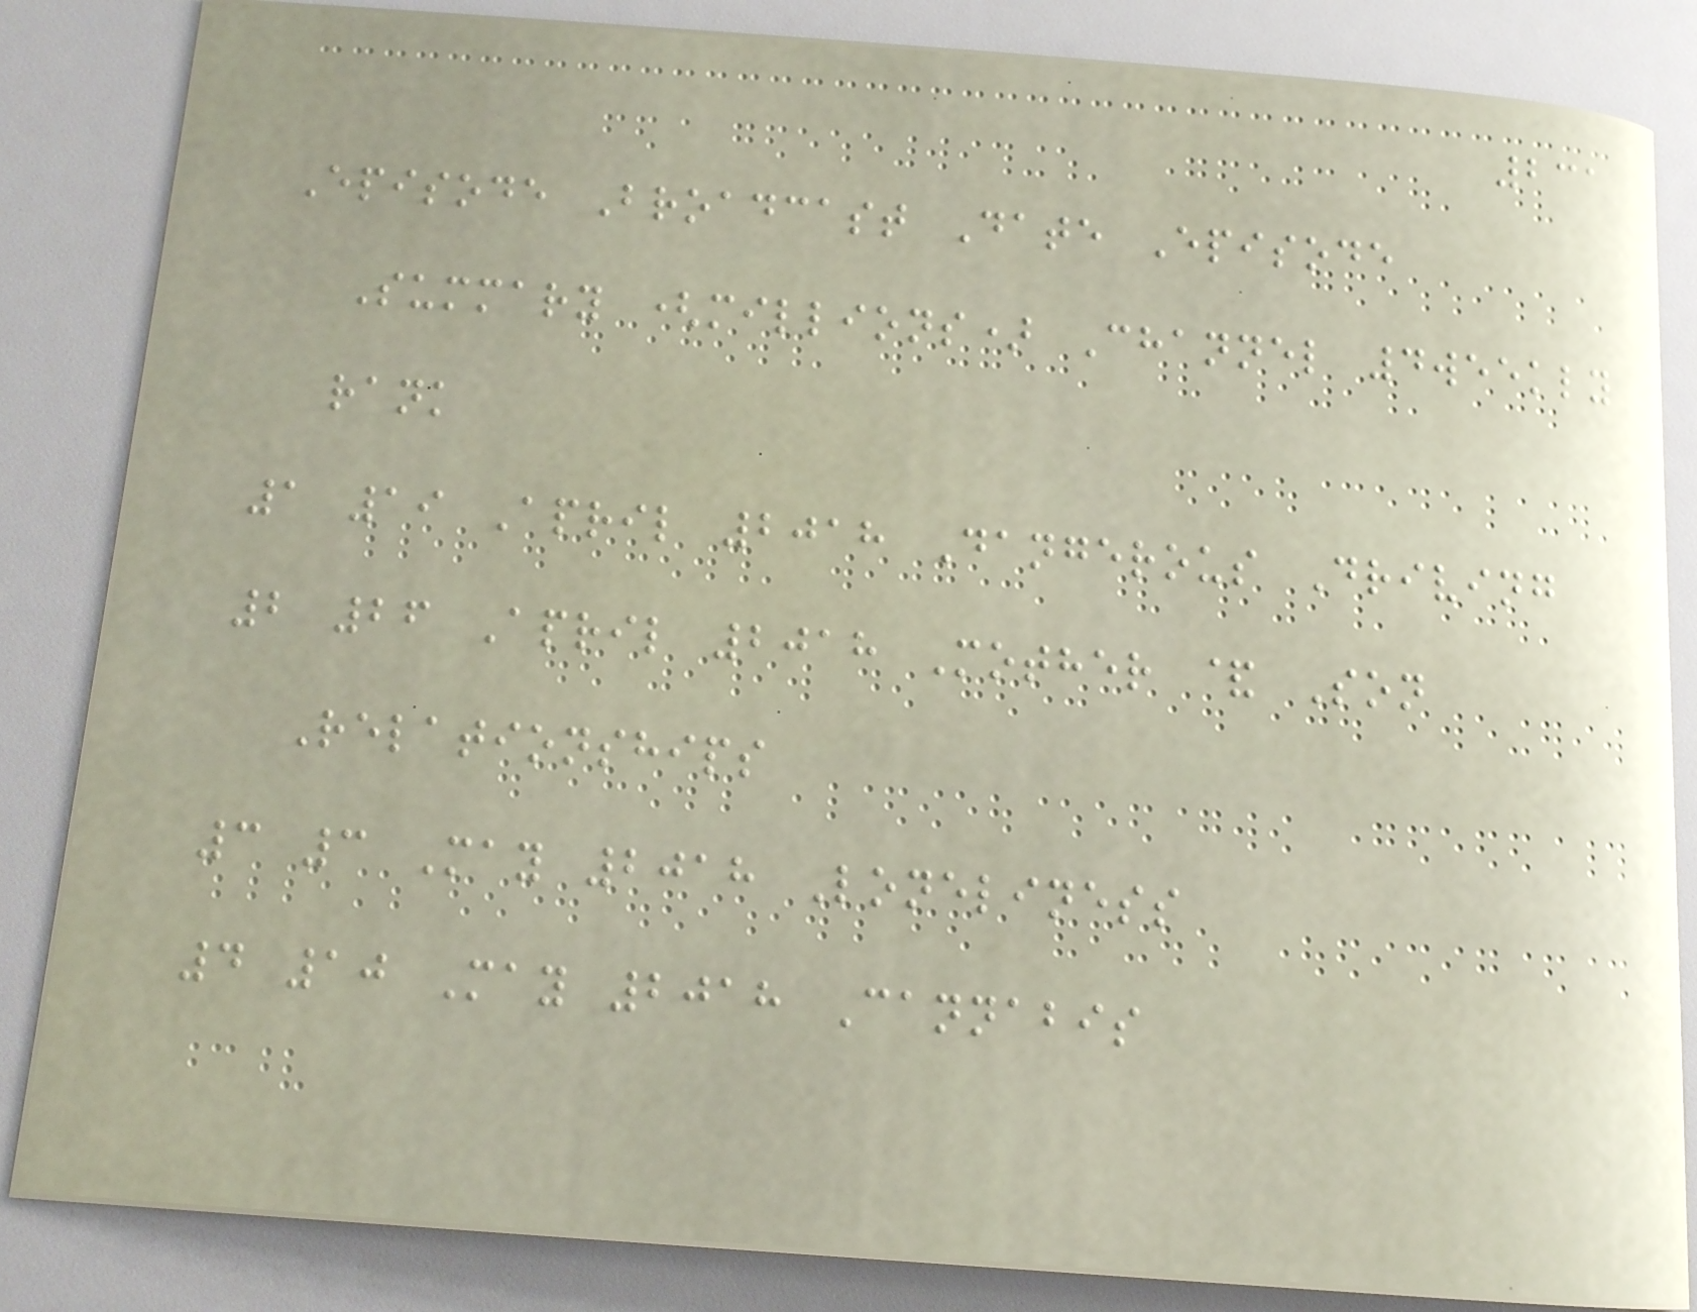231
Episode Broadcast Date Episode
Summary (millions) Channel 4weekly
rank
1 19 April 2018 Dangerous Driving
2 26 April 2018 Mother & Son
Relationships
3 3 May 2018 Loneliness
4 10 May 2018 Cannabis
